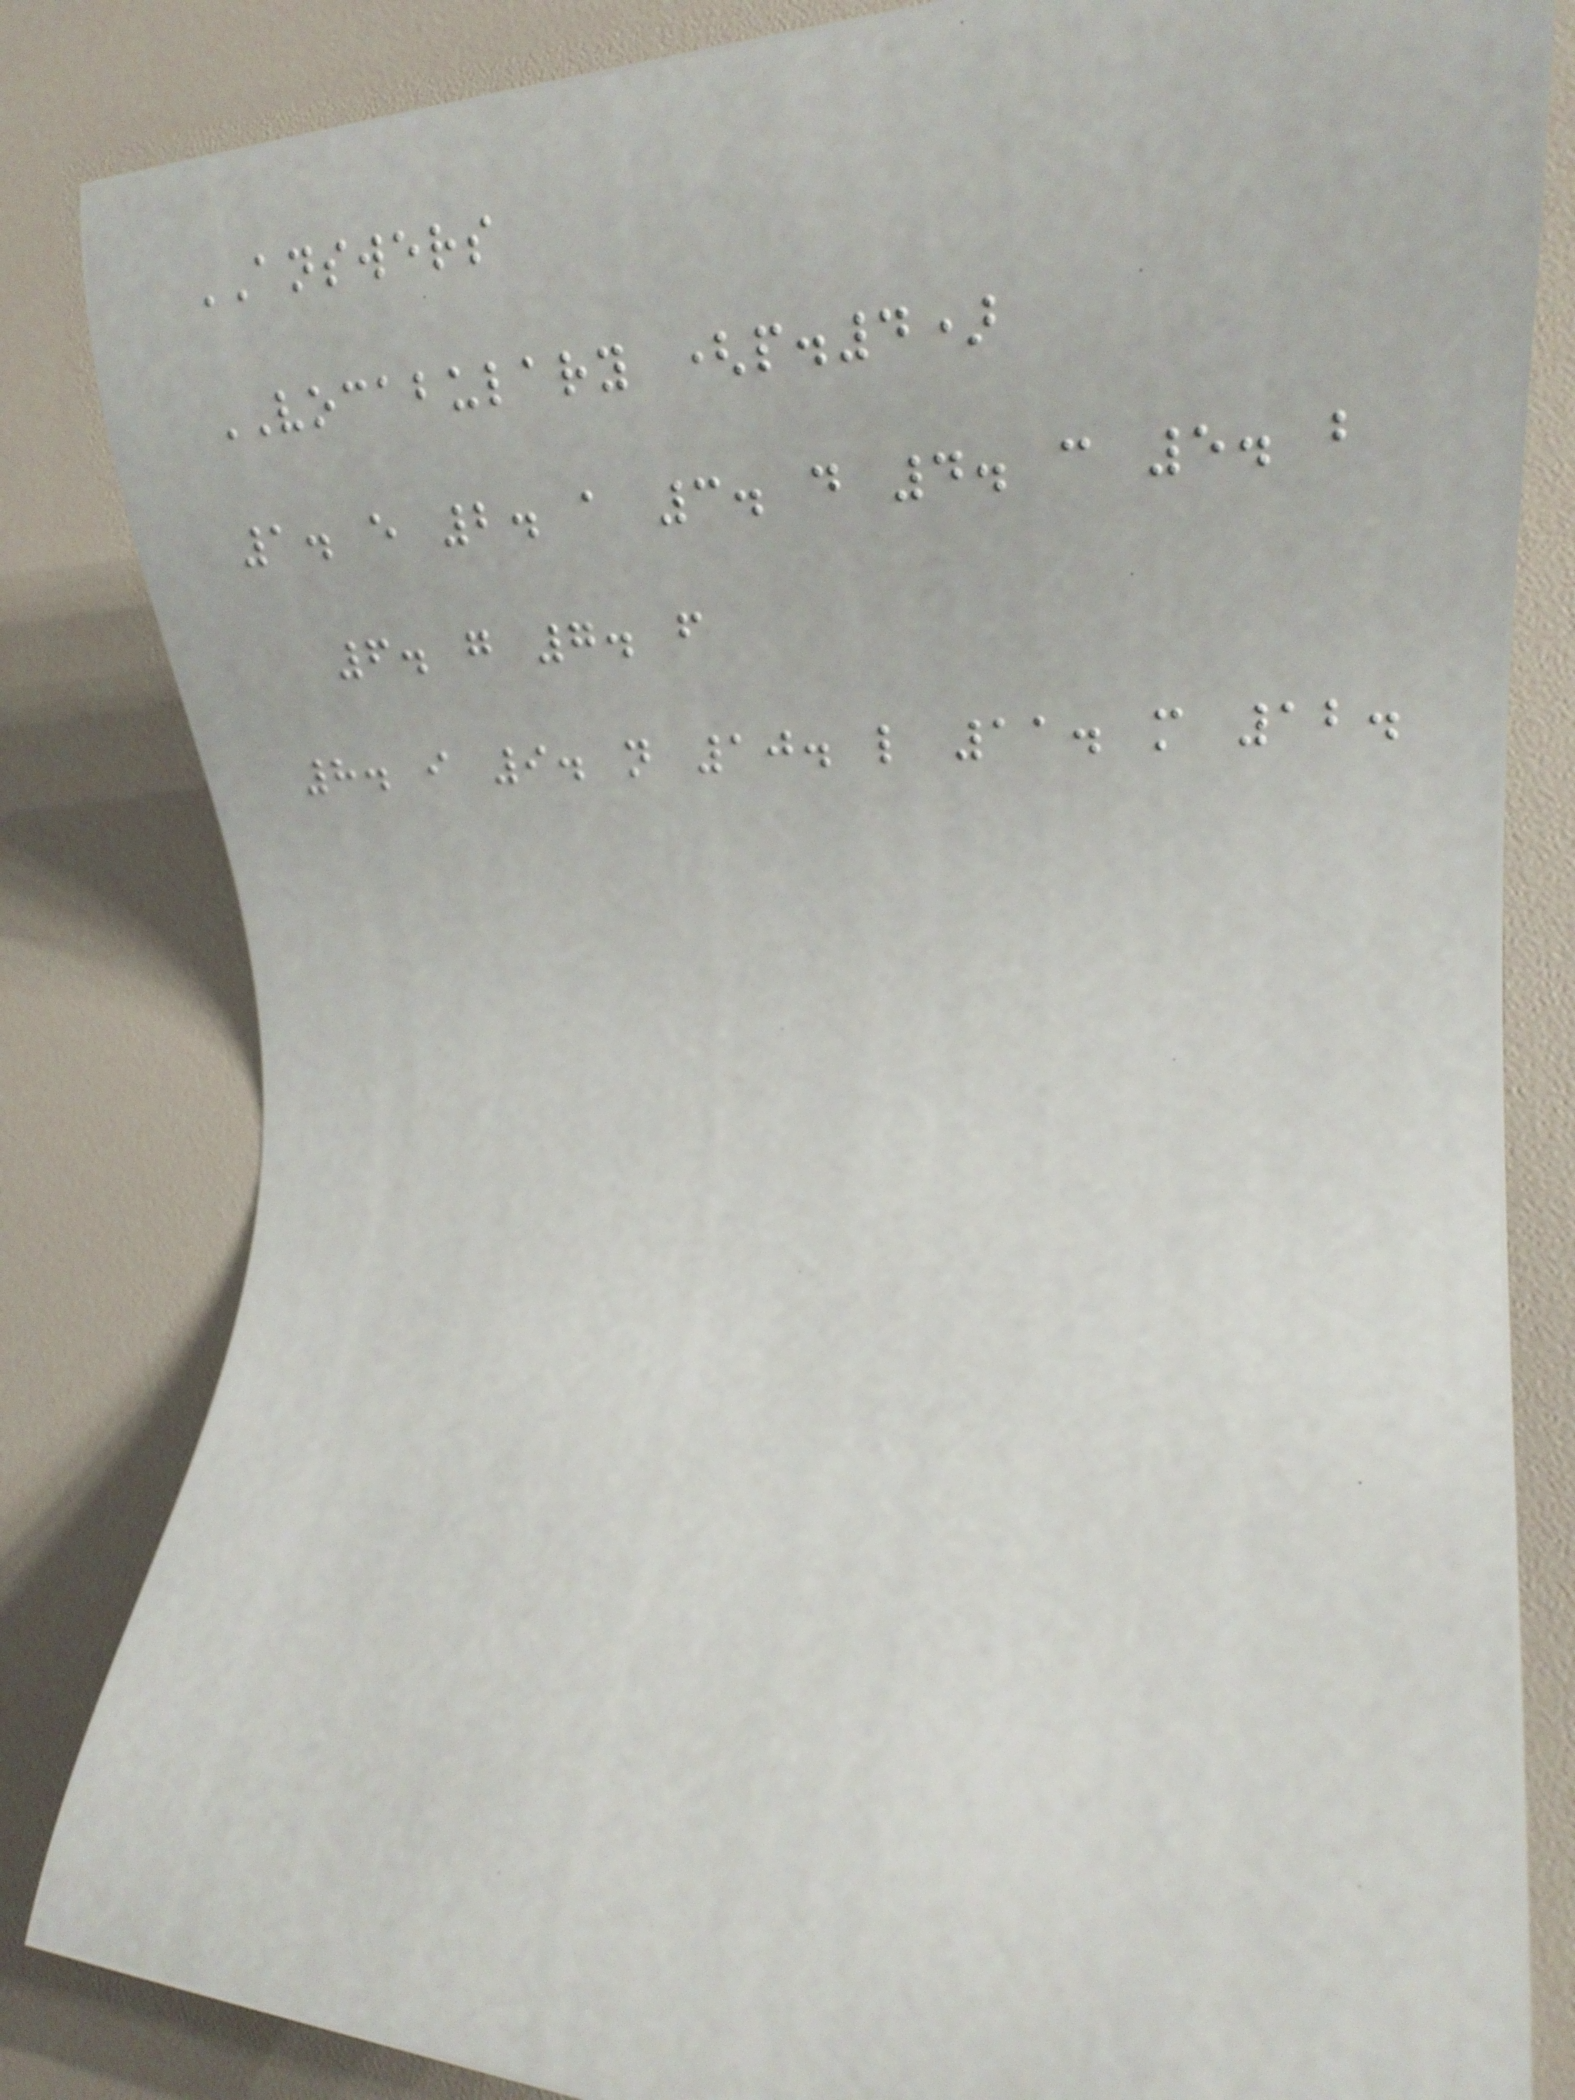ANSWERS
VOCABULARY (p.4)
1. e 2. a 3. d 4. c 5. b
6. g 7. f
8. i 9. n 10. l 11. m 12.
